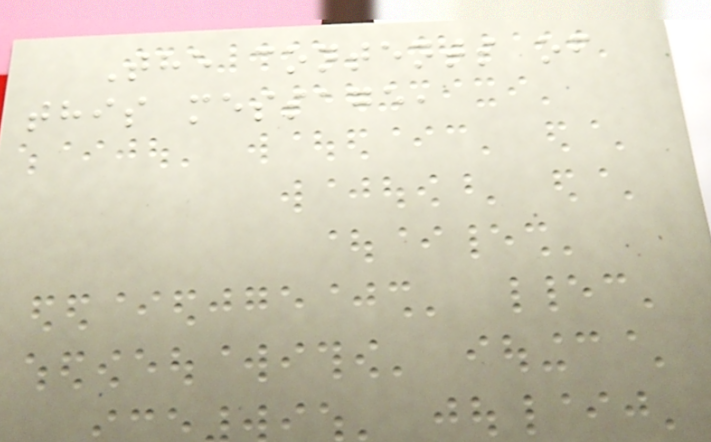The contents of
this message,
